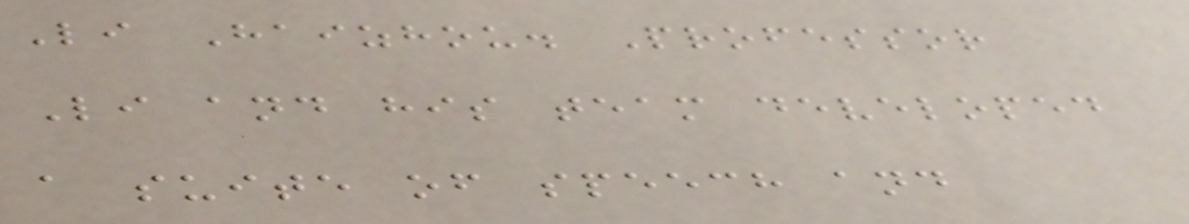Li Haizhou. Professor
Li and his team developed
a suite of speech and
